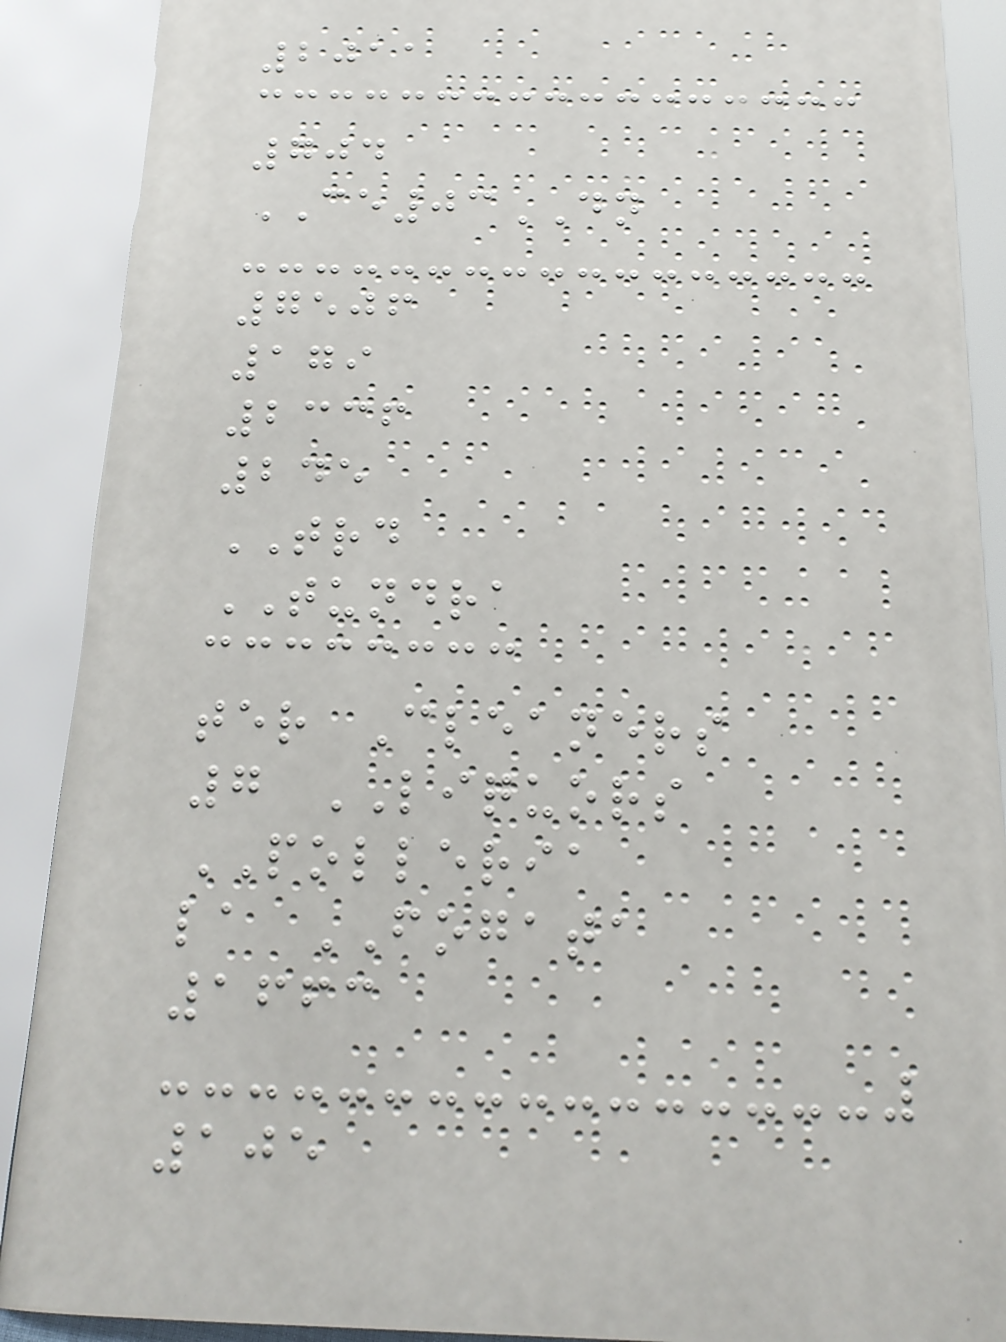2011
704
CE03DN
7506
179
2336
245
TRD
TUNDRA
ter Cleaners
7 LIQUORS
POLLERIA
la FOGATA
1663
105
